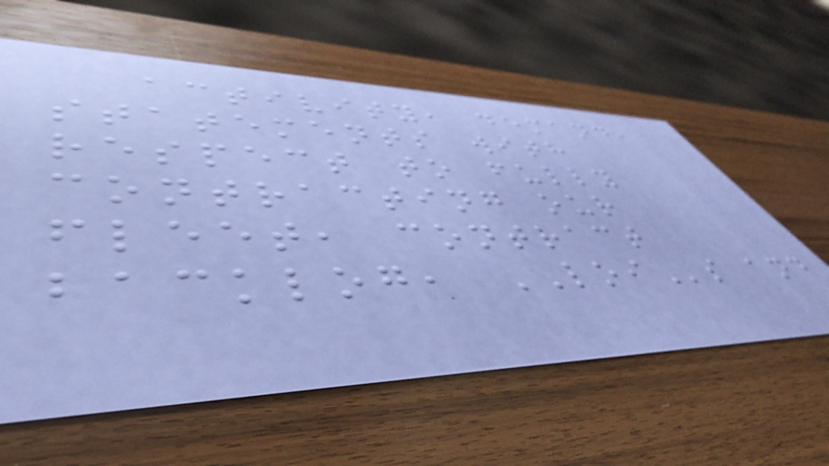activity, demand,
statements with
respect to fully
contracting our
fleet, contract
backlog, LOIs and
